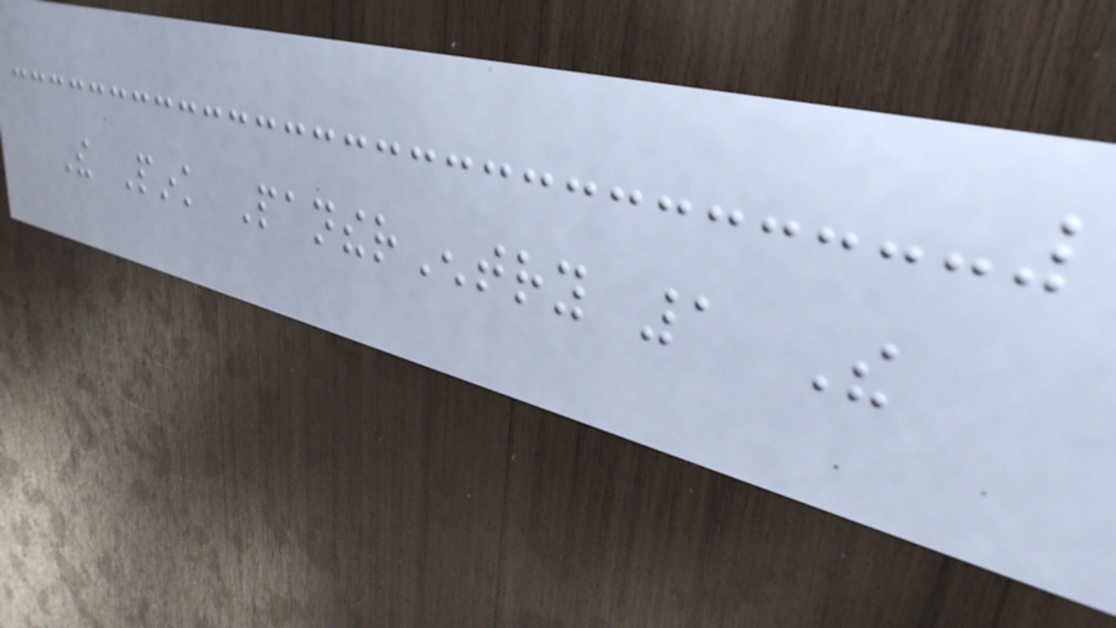The Pink PantherEntry 1 The
